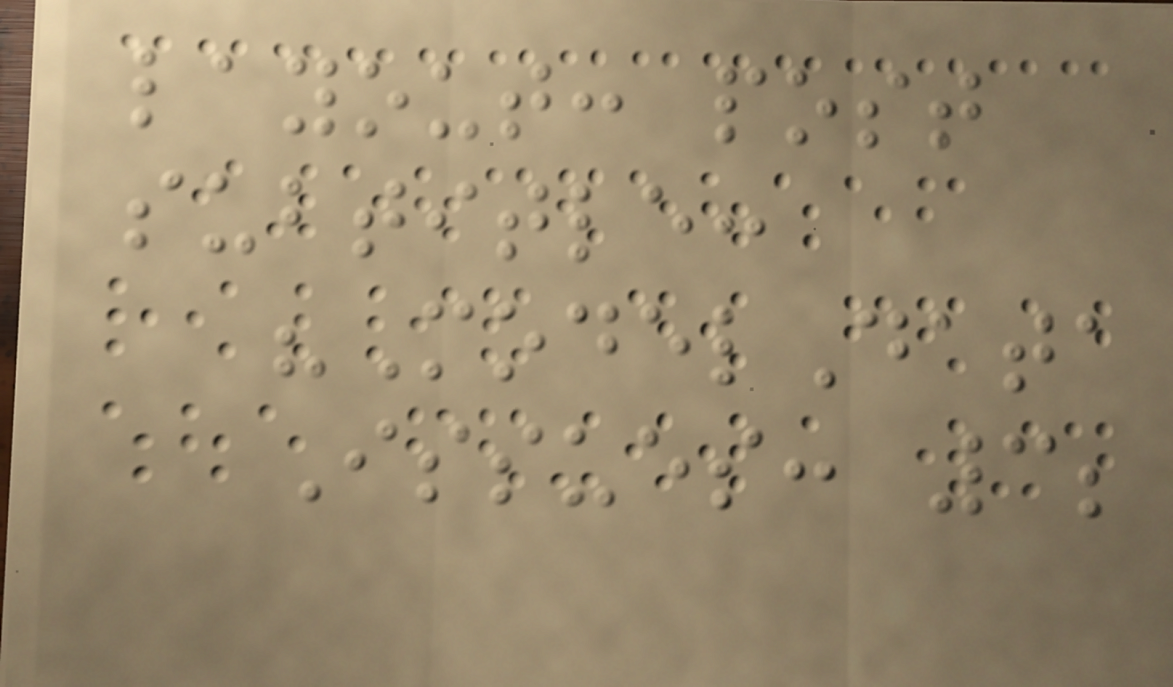layout: post
subtitle:
"ModelData
Issues: 3;
